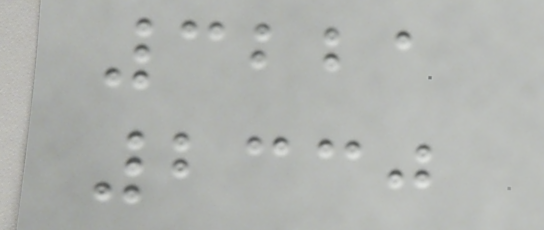3221
2330
